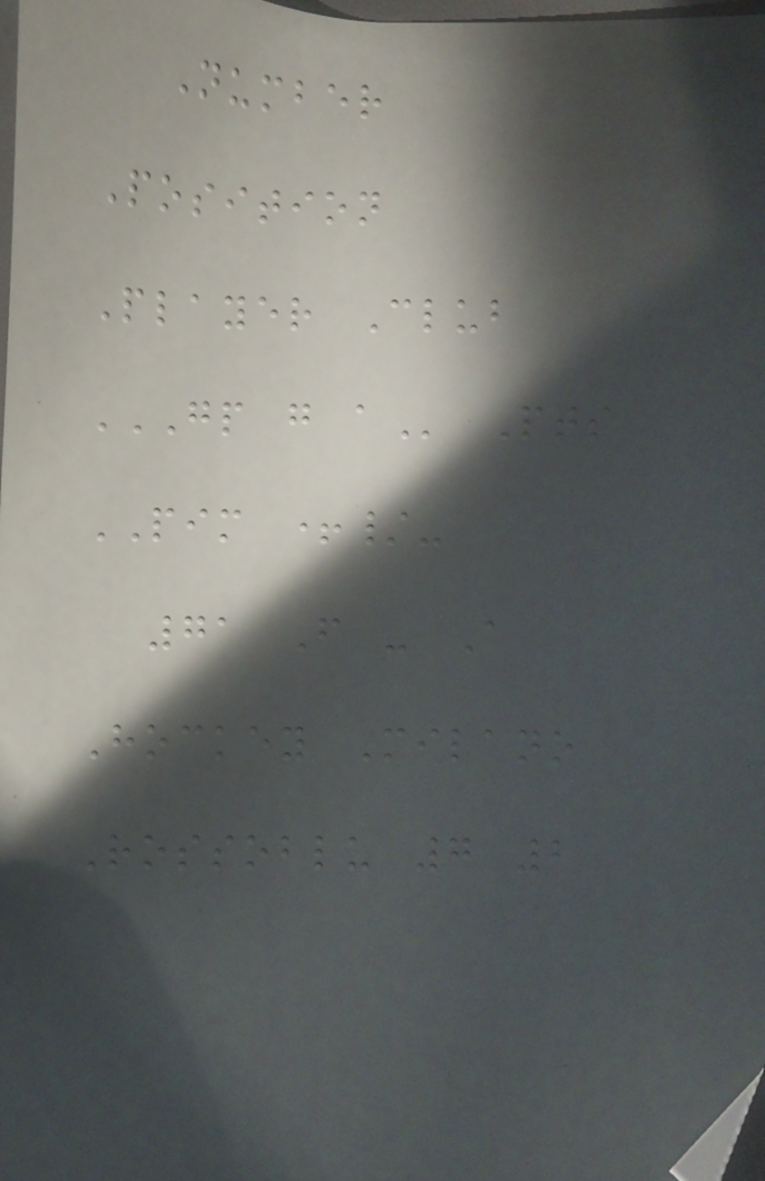Number
Position
Player Club
GP G A Pts
PIM +/-
71 F - A
Hockey Milano
Rossoblu 7 2
